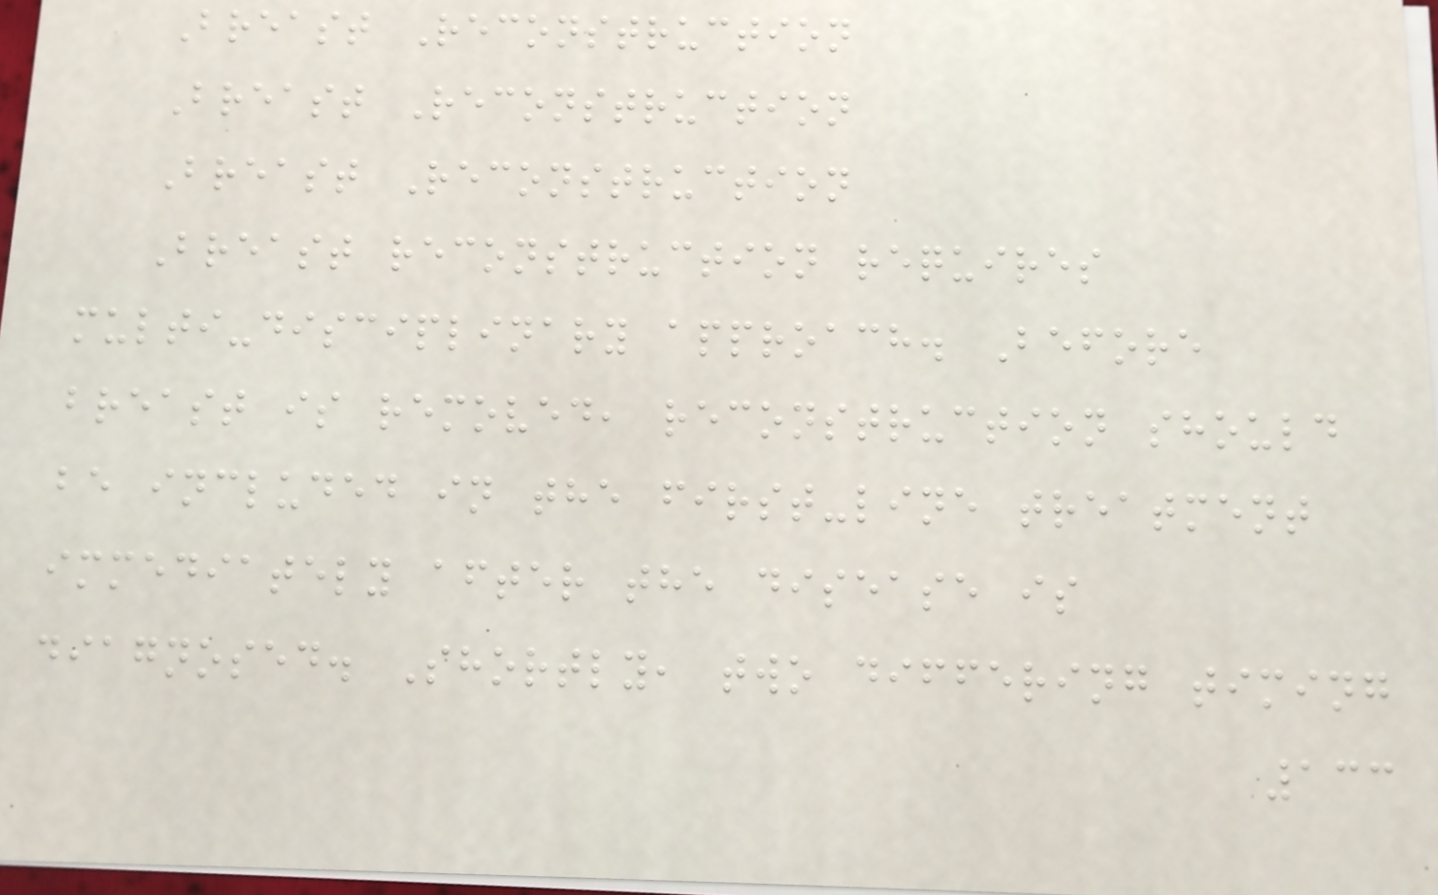Breast Reconstruction
Breast Reconstruction
Breast Reconstruction
Breast reconstruction requires
multi-disciplinary approach. Before
breast is removed, reconstruction should
be included in the first-line treatment
immediately after the disease is
diagnosed. Shortly, two differing timing
133
